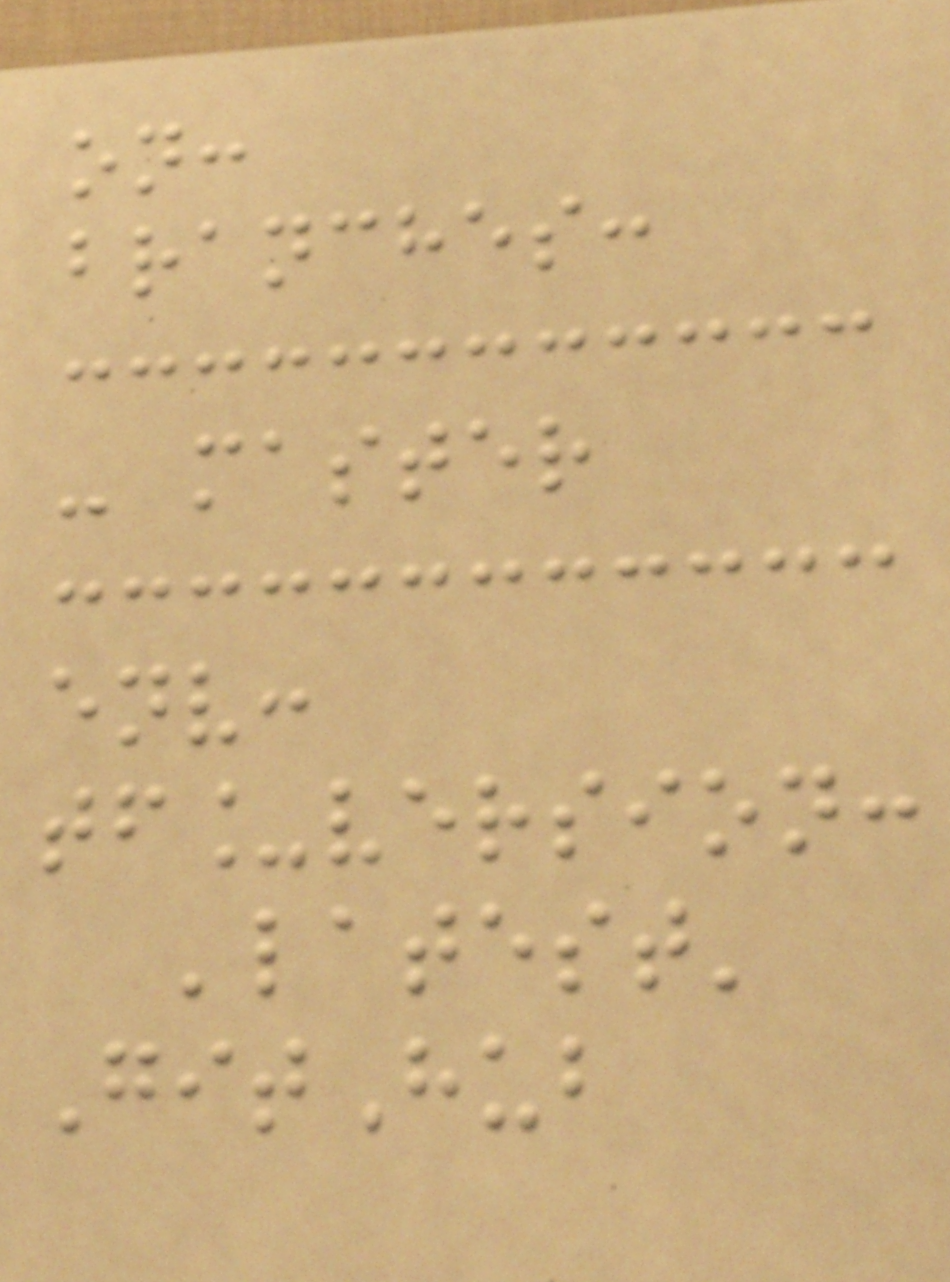on:
branches:
- master
env:
tf_version:
'latest'
GitHub
